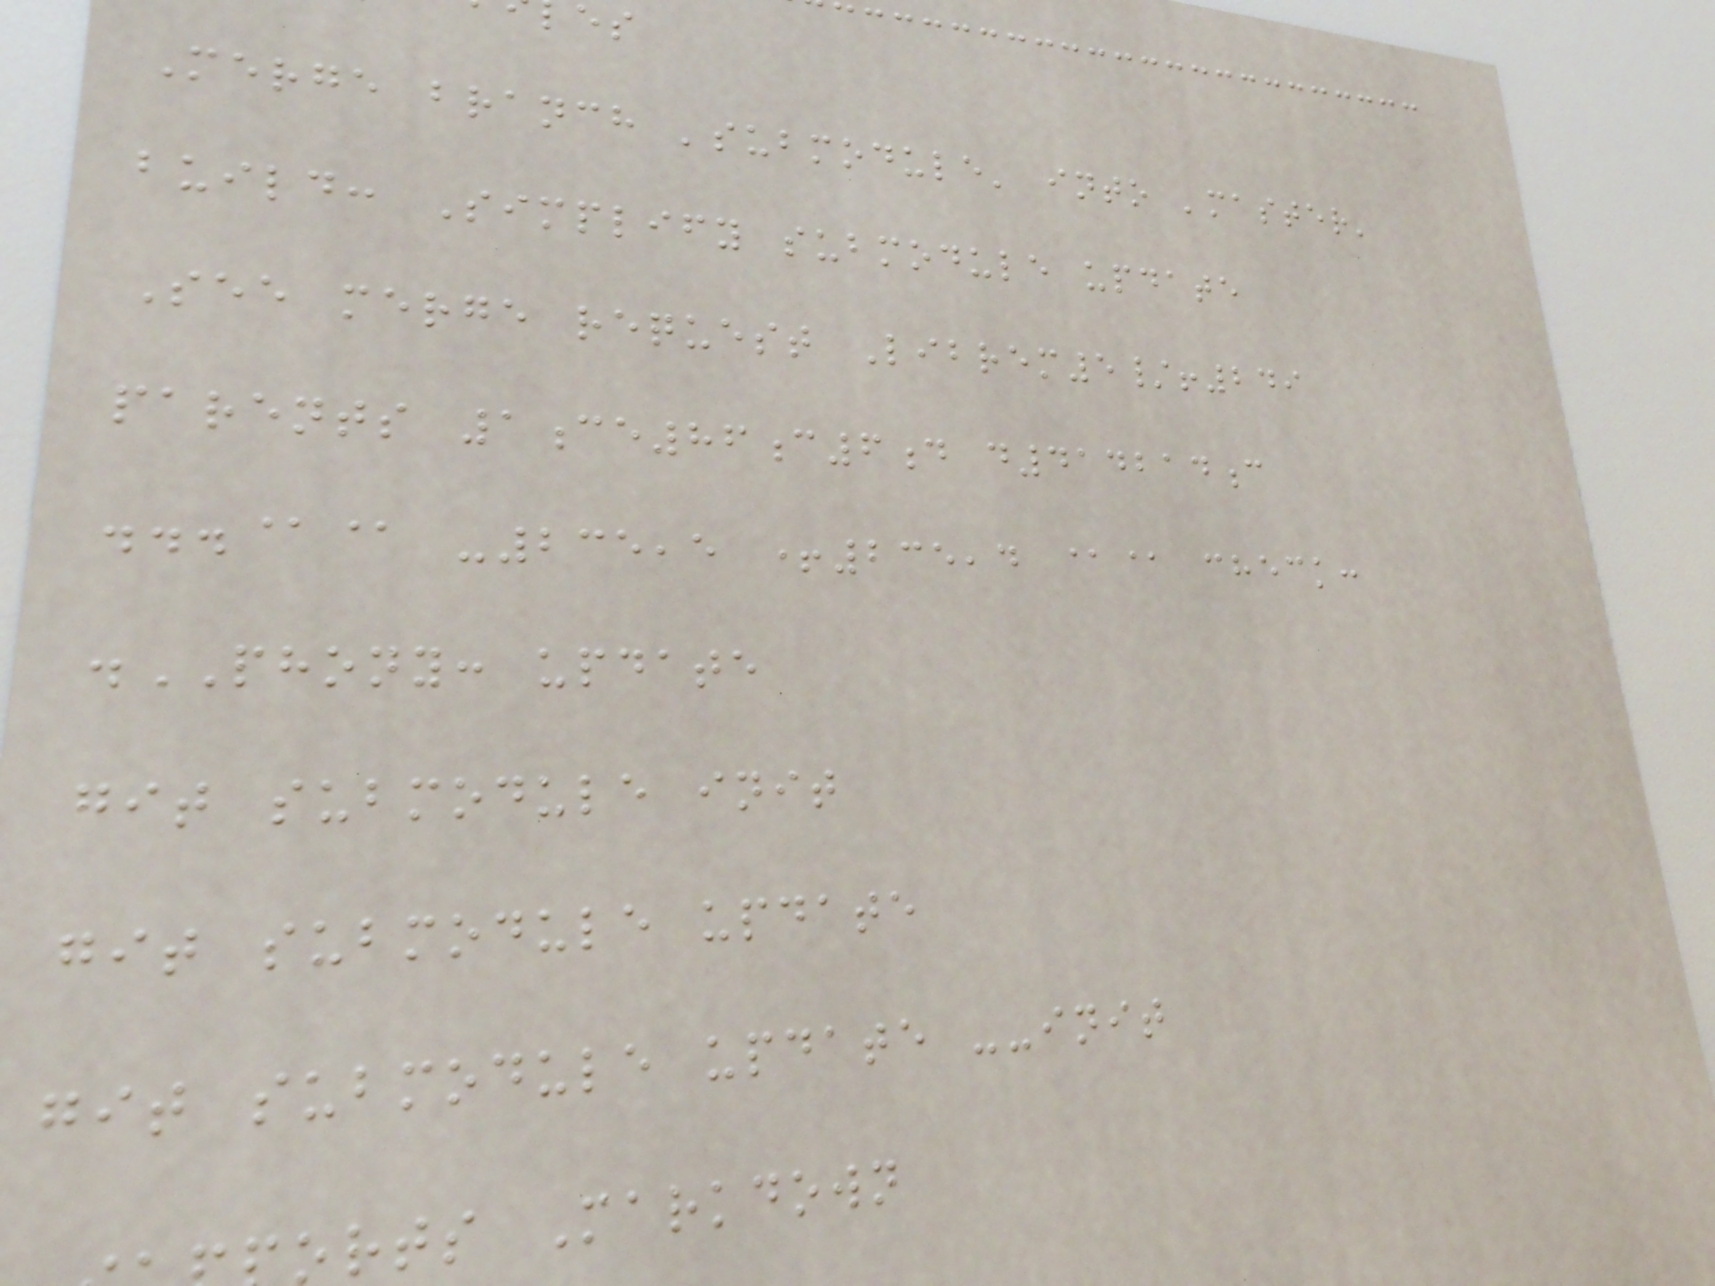Merge branch 'submodule' into 'master'
build: Simplify submodule update
See merge request Librem5/!249
parents 1ce86c6d d414214c
...@@ -235,5 +235,4 @@ check:
.PHONY: update
git submodule init
git submodule update
git submodule update --init
orts Markdown
